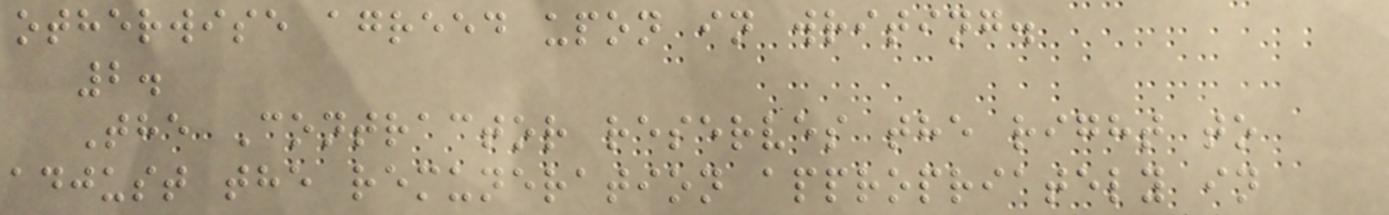otherwise agreed upon in writing.
2.
The Contractor reserves the right to
adjust the remuneration appropriately in
